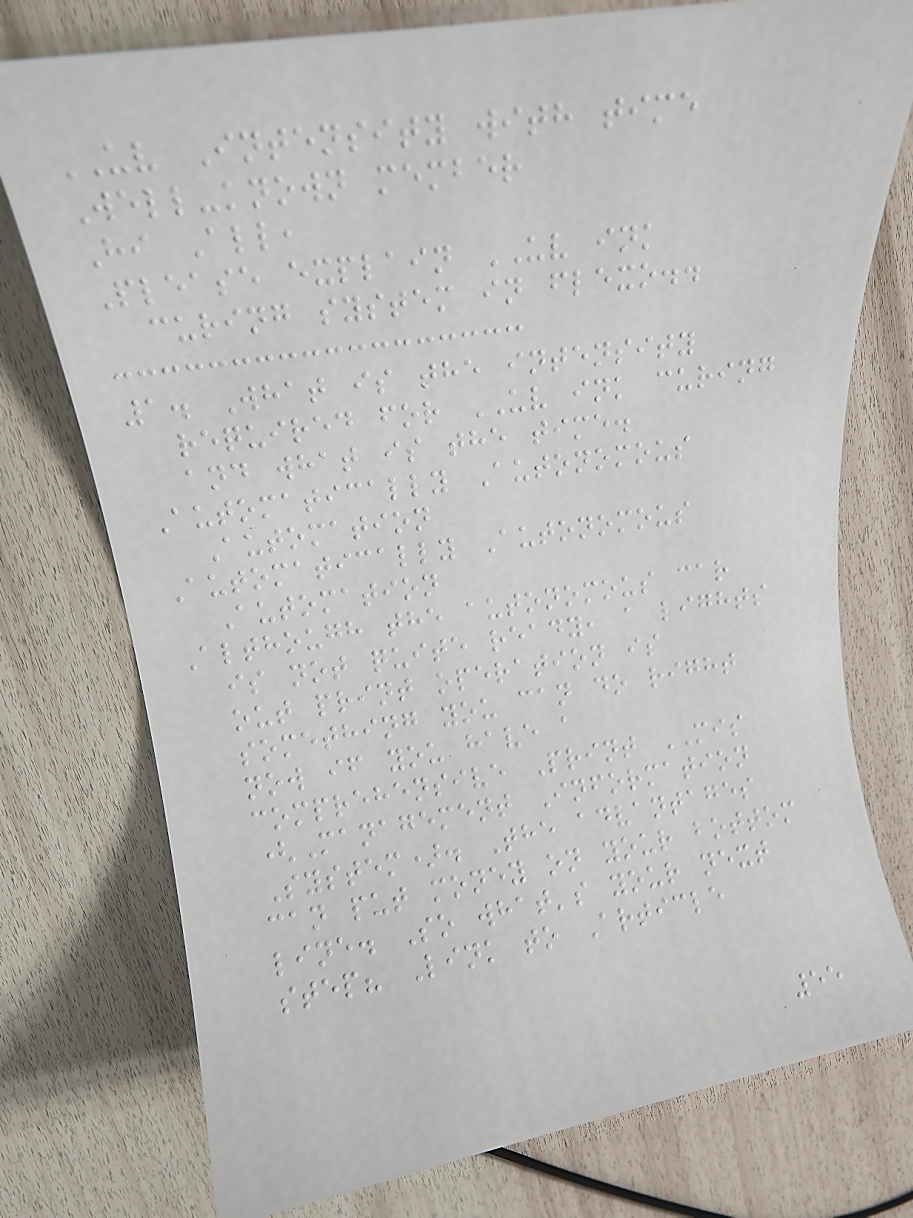UV Intensity with time
Well-known member
Hi All,
Please explain UV ink
curing system in flexo..
1. What is the intensity
required for UV ink curing
and what is the time.
Automatically Autonomous
Automation
Automatically Autonomous
Automation
Although the autonomous car
is not quite ready, a lights
out print operation is
something you can do right
now if you have a
comprehensive Print MIS
(Management Information
System). The advantages
can put money on your bottom
line. So what's your next
step? Link to Article
55
